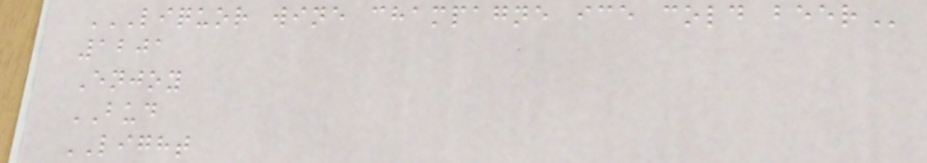LIQUOR WINE CHAMPAGNE ICE COLD BEER
1201
Enjoy
BUD
LIGHT
